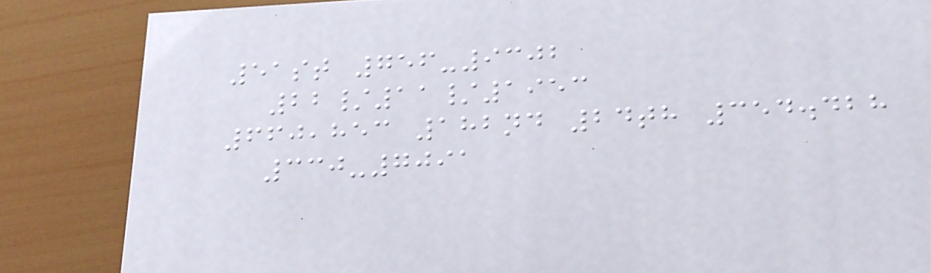51st 756-9302
22/11/1953
660,853 182nd 24th 354.428
330-7091
